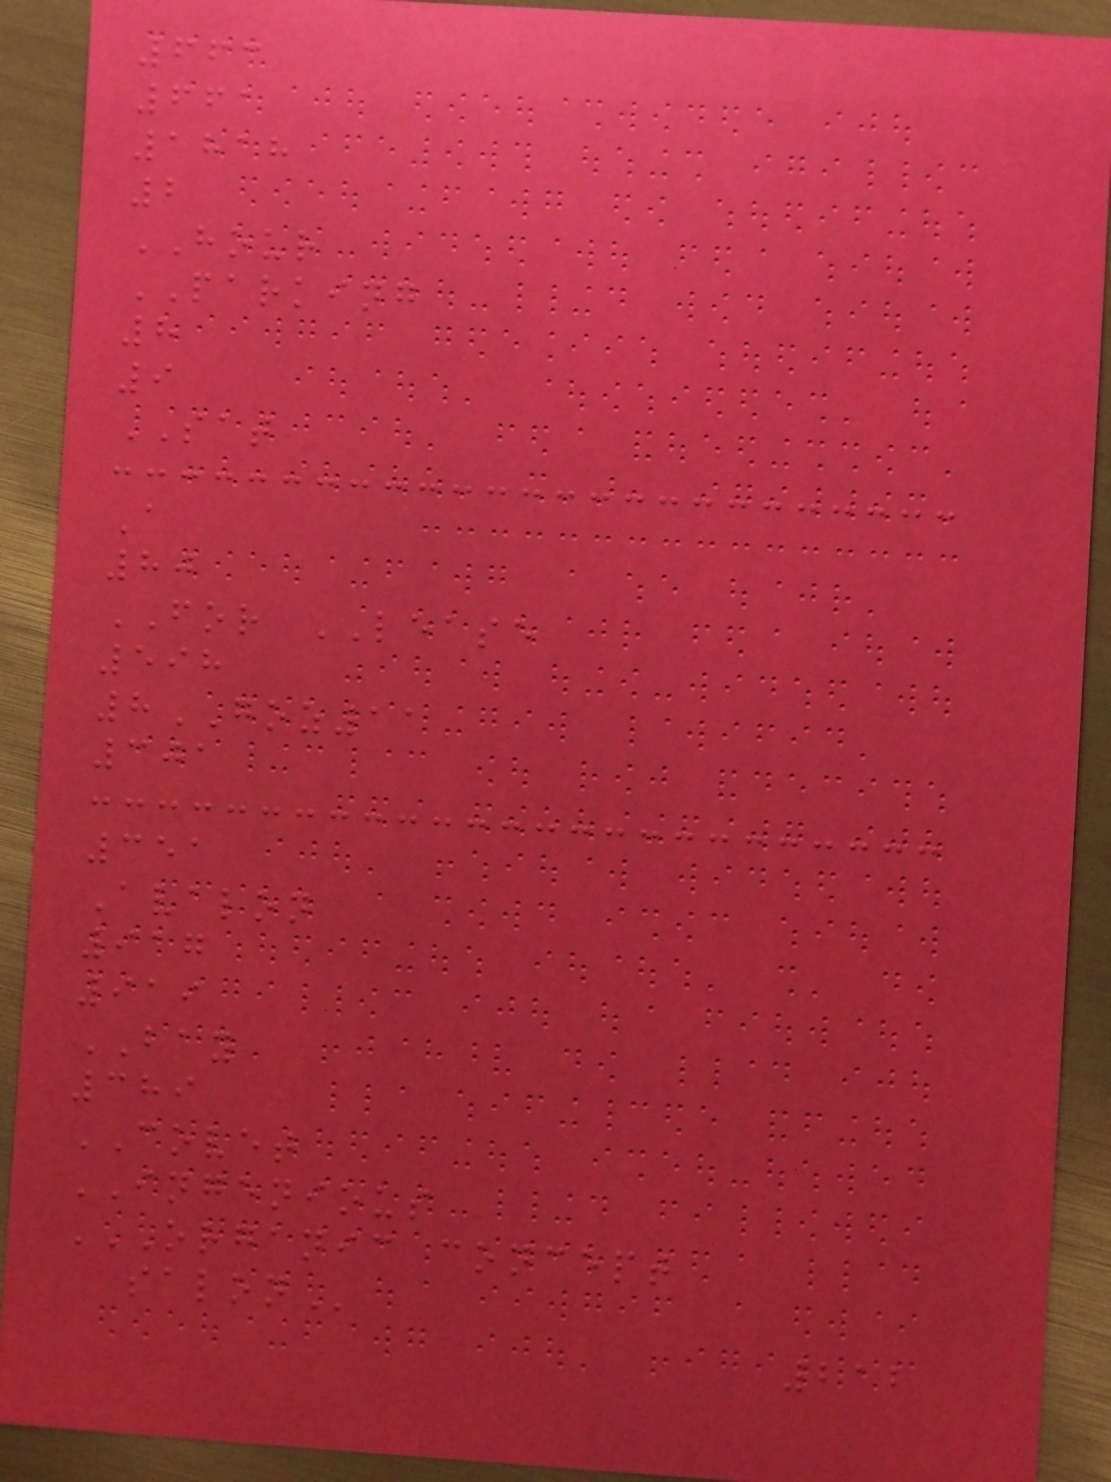663
661
1818
2
HOUR
PARKING
8
9
SAT
A
80
FOR LEASE
598
8GOZ11
301
351
Avalon
917
919
BAY
389
COVET
INGENIOUS
ORGANIC CONCEPT
SALON
212
